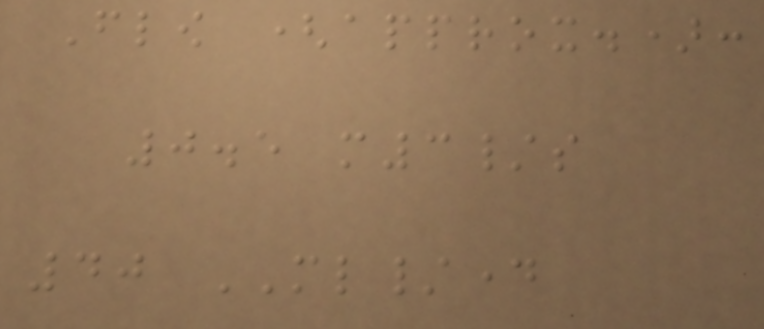Flow (approx.):
0.5 m3/s
40 ML/day
